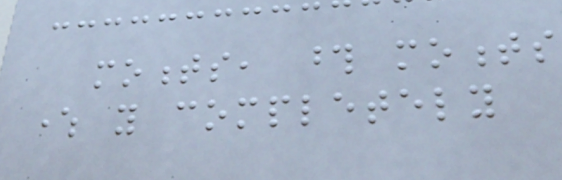moments, those moments
where you completely
